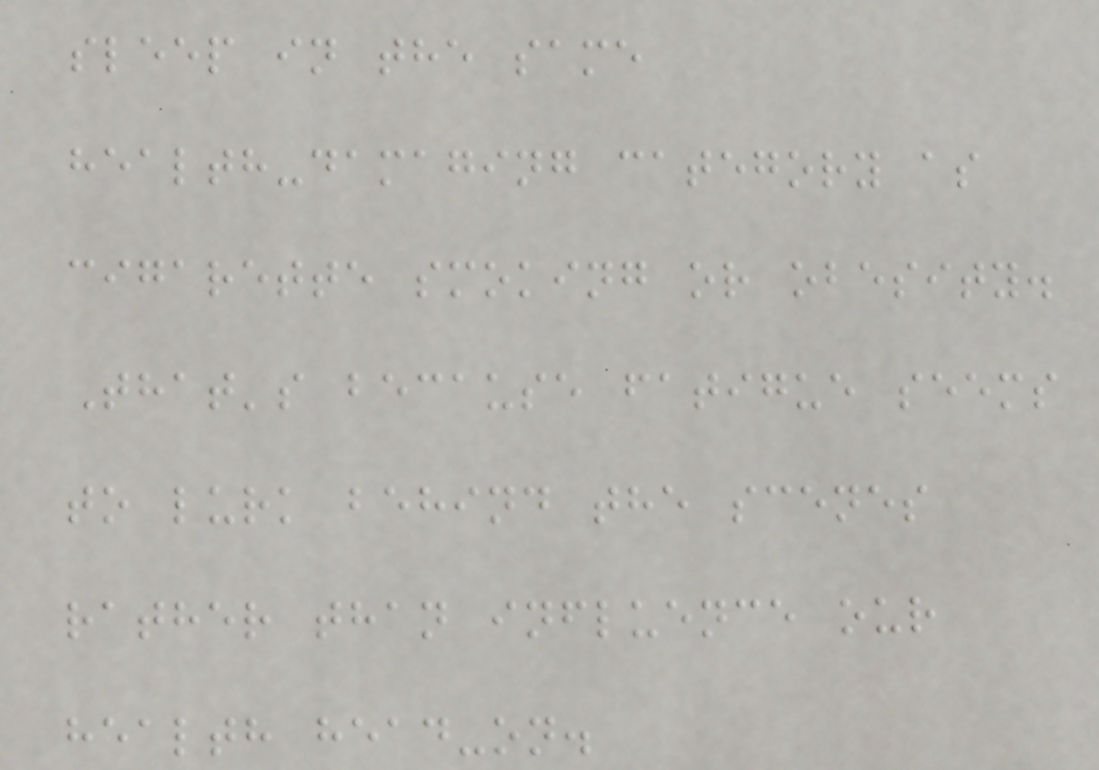sleep in the same
health-damaging category as
cigarette smoking or obesity.
That's because fatigue seems
to lurk behind the scenes
rather than influence our
health head-on.
